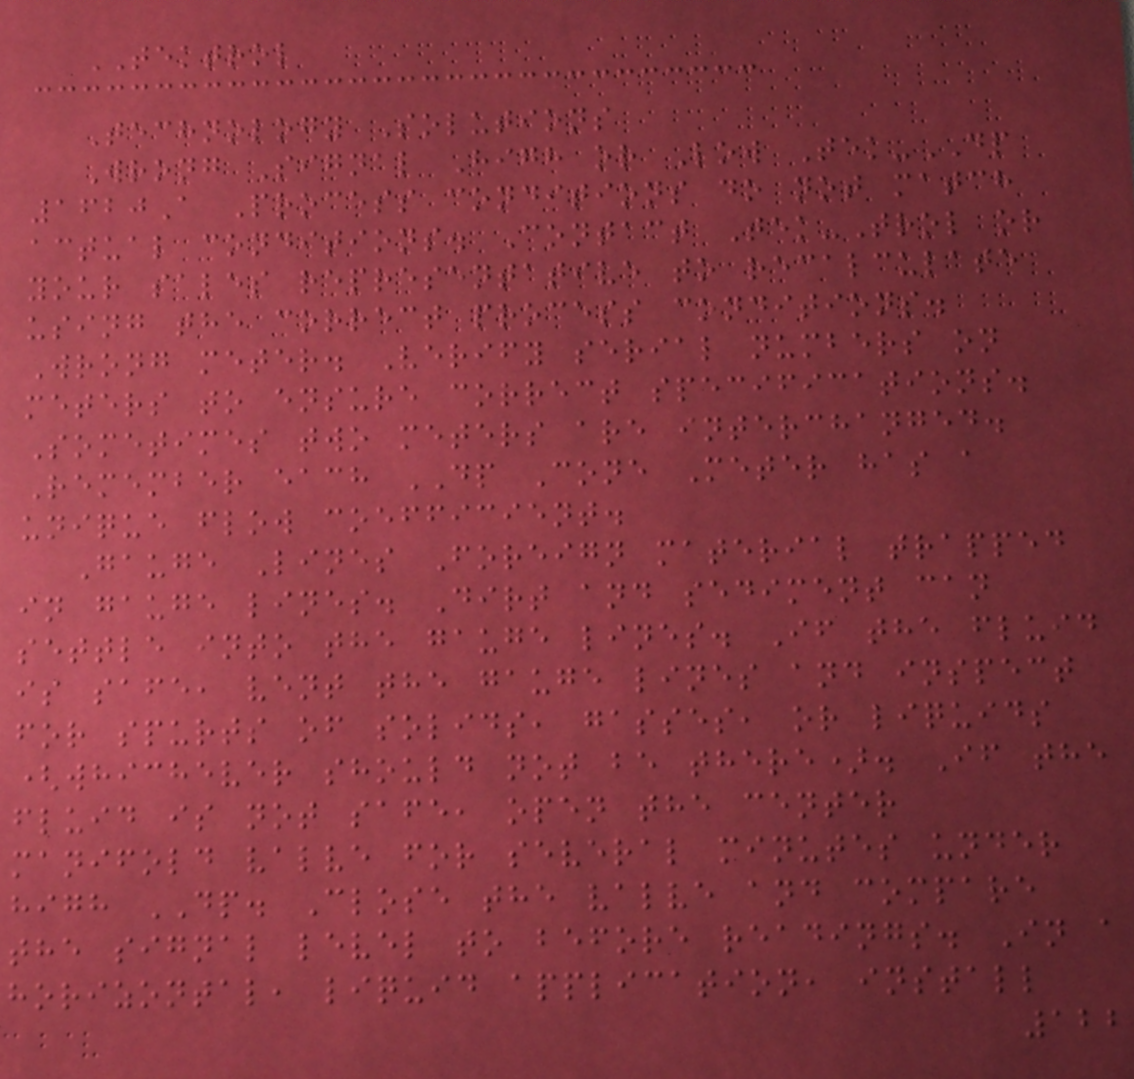TEKTROL
Technology Solutions
Wrong Signal High or Low Tek-DP
1620A Process conditions do not match
actual conditions. Contact Tek-Trol or
your sales representative to recalculate
using the correct process conditions.
Wrong meter. Verify serial numbers on
meters to ensure correct specifications.
Sometimes two meters are interchanged.
Remember each DP Cone Meter has a
unique flow coefficient.
Gauge Lines Foreign material trapped
in gauge lines. Dirt and sediment can
settle into the gauge lines. If the fluid
is safe, vent the gauge lines and inspect
for spurts of solids, gasses, or liquids
(whichever should not be there). If the
fluid is not safe, open the center
manifold valve for several minutes under
high DP. Close the valve and compare
the signal level to before readings. In a
horizontal, liquid application, install
122
